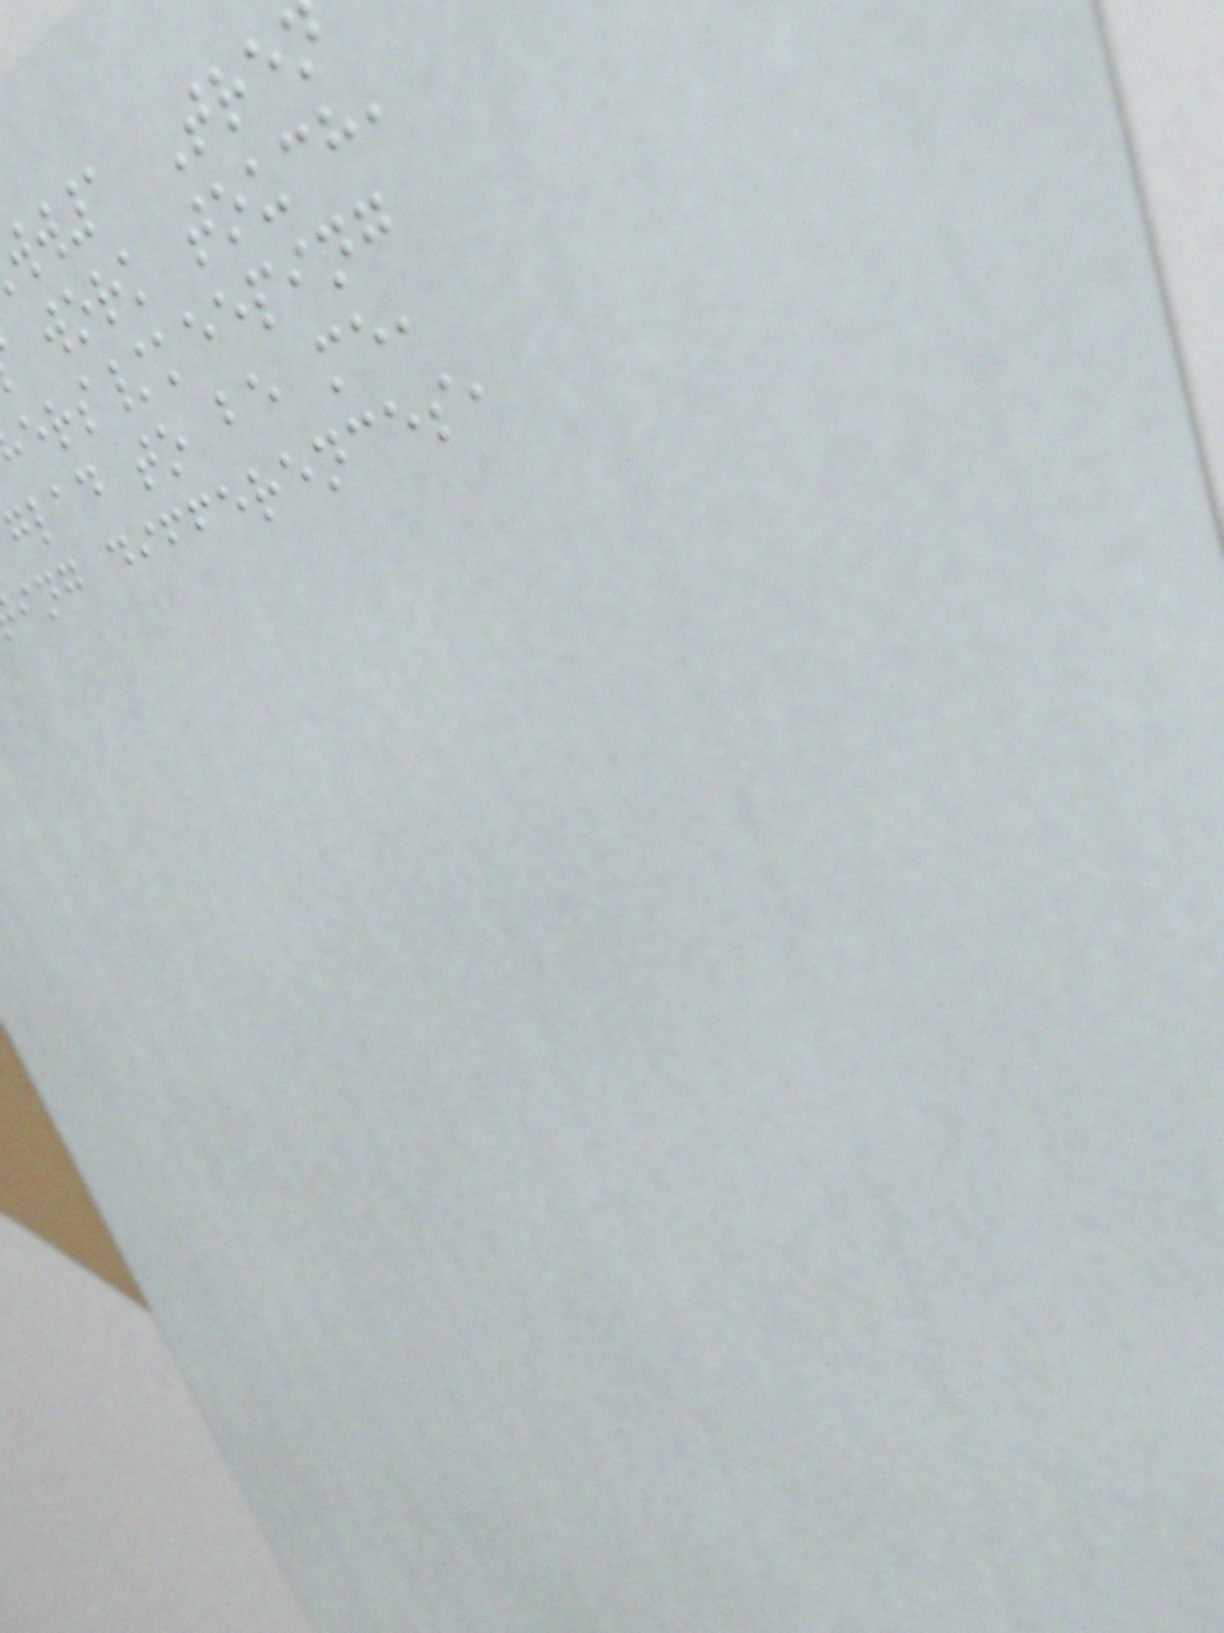ww1 Tre
work touch,
ers/keeping
glad to be me,
ing differences,
